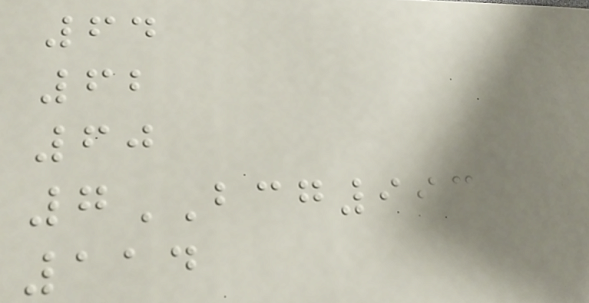64
62
60
7BCG993
114
